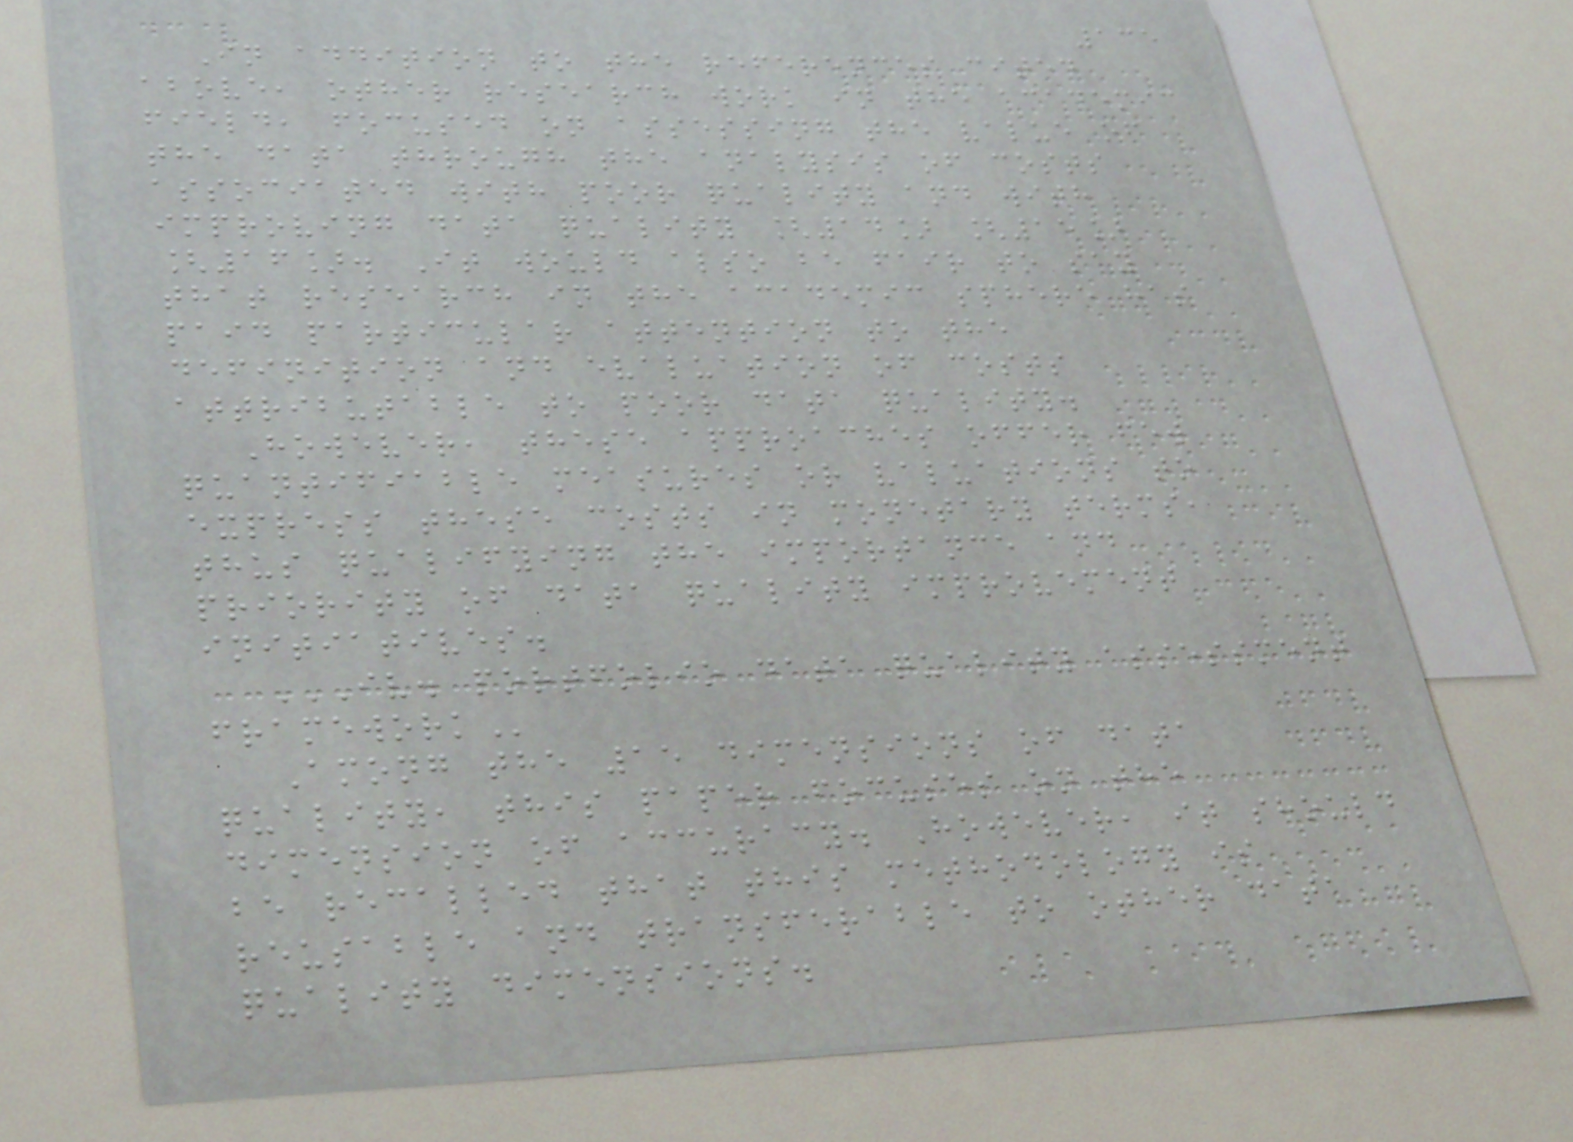135
In addition to the references cited
above, other research work in the academic
field, focused on assessing the value of
the data through the analysis of costs
associated with poor quality and with
improving data quality [14] [15]
[16]. It would also be fair to say
that research in the academic sphere has
paid particular attention to the
definition and evaluation of costs
attributable to poor data quality.
However, these approaches offer few
quantifiable measures or valuations to
express these costs in monetary terms,
thus qualifying the importance and
priority of data quality improvement
initiatives.
IV. PORTFOLIO DATA QUALITY ASSESSMENT
FRAMEWORK
Among the 15 dimensions of data
quality, this paper focuses on the
dimension of accuracy. However, it should
be recalled that this methodology is
reusable and transferable to other data
quality dimensions.
